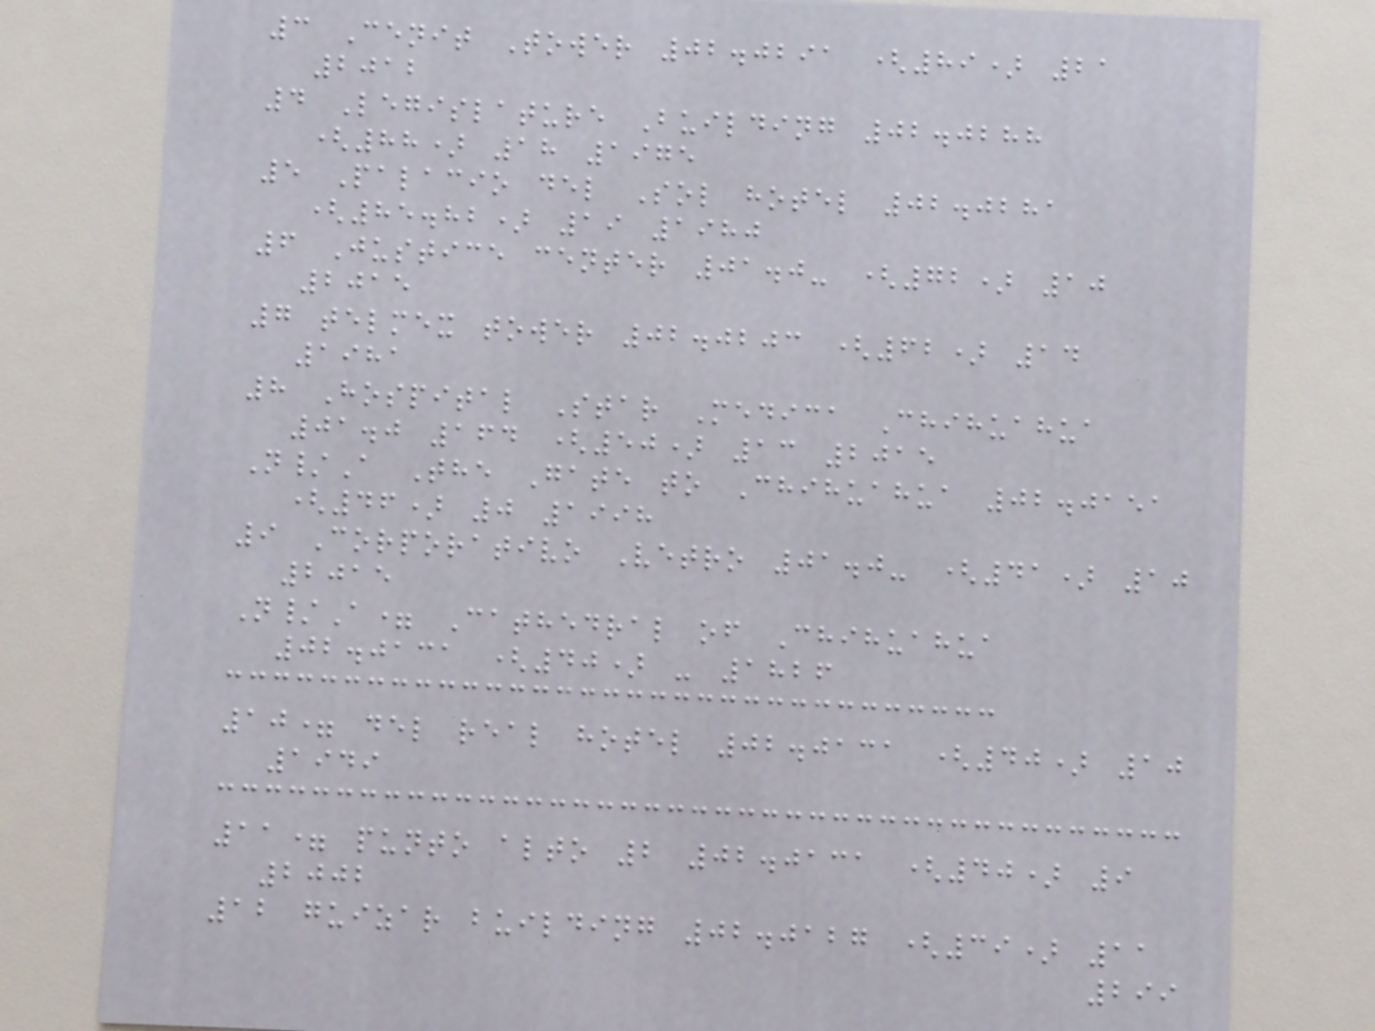3 Cenit Tower 02.0291 (89) 21
2012
4 Legislature Building 02.0288
(88) 18 1975
5 Palacio del Sol hotel 02.0281
(85.82) 19 1980
6 Justice center 01.0- (72) 10
2015
7 telmex tower 02.0203 (62) 14
1981
8 Hospital Star Medica Chihuahua
01.0 164 (50) 13 2015
N/A The Gate to Chihuahua 02.0151
(46) 0 1998
9 Corporativo Vetro 01.0- (41) 10
2015
N/A= Cathedral of Chihuahua
02.0131 (40) - 1826
10= del real hotel 02.0131 (40) 10
1949
11= punto alto 2 02.0131 (40) 9
2002
12 guizar building 02.0127 (39) 11
299
